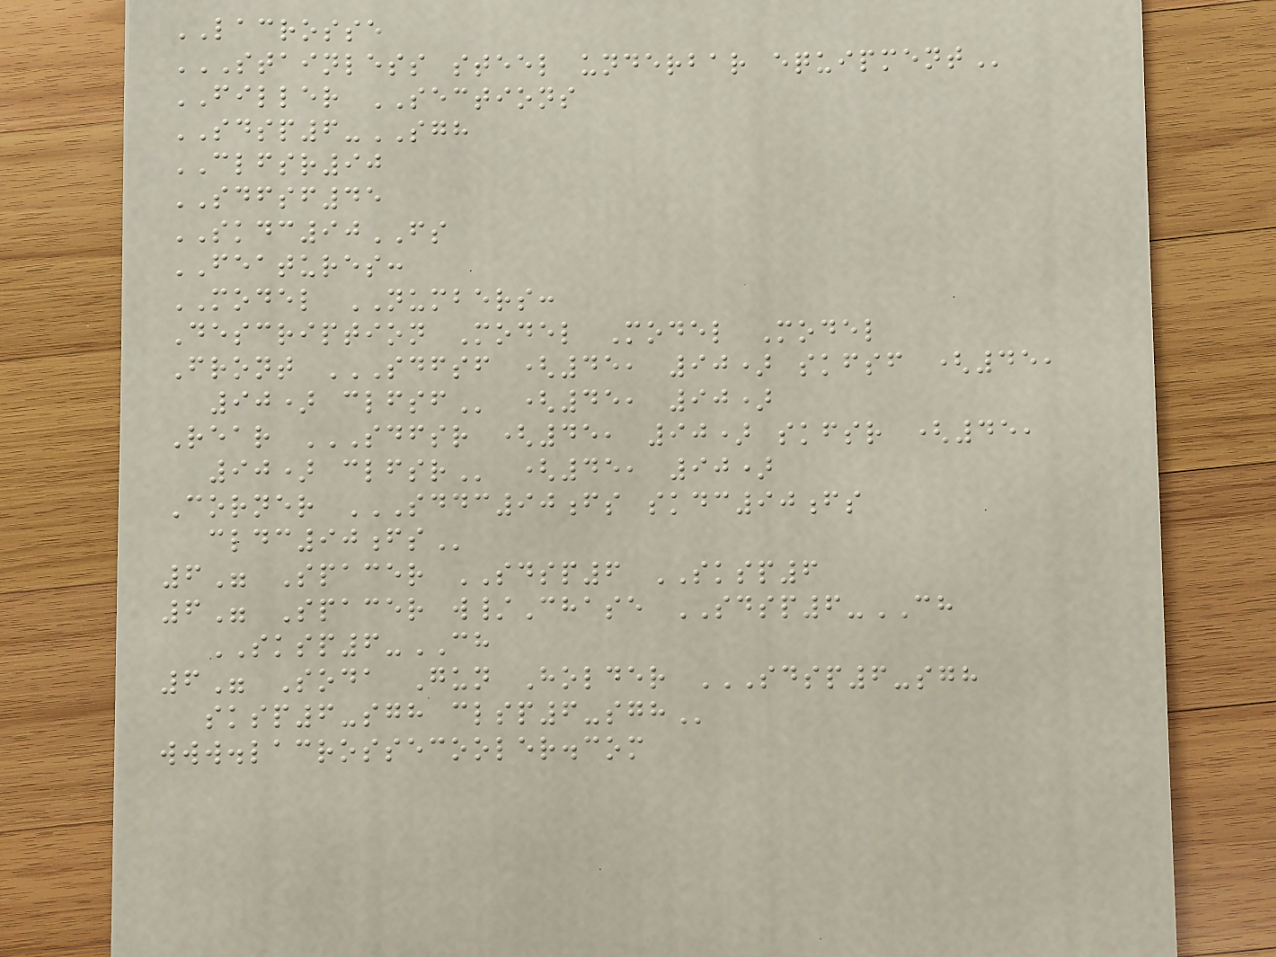LACROSSE
STAINLESS STEEL UNDERBAR EQUIPMENT
FILLER SECTIONS
SDSP6-SGH
CLFSR90
SDFSF45
SKDC90FS
FEATURES:
MODEL NUMBERS:
Description Model Model Model
Front SDFSF (45, 90) SKFSF (45,
90) CLFSF (45, 90)
Rear SDFSR (45, 90) SKFSR (45,
90) CLFSR (45, 90)
Corner SDDC90FS SKDC90FS
CLDC90FS
6" Spacer SDSP6 SKSP6
6" Spacer w/Chase SDSP6-CH
SKSP6-CH
6" Soda Gun Holder SDSP6-SGH
SKSP6-SGH CLSP6-SGH
www.lacrossecooler.com
